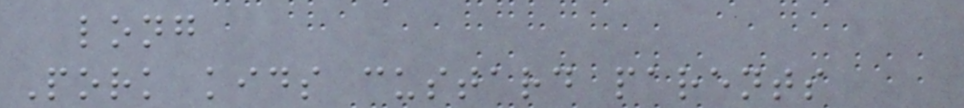long
Pork kids custard parents
